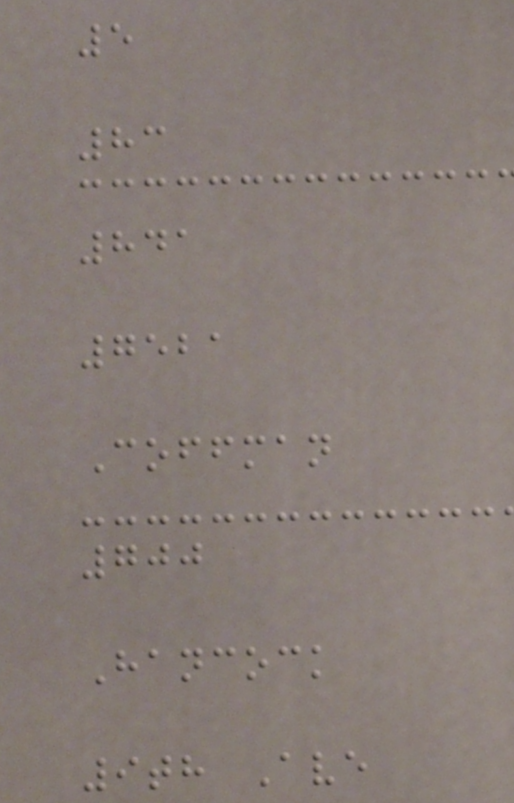5
83
841
7521
Coffman
700
Hancock
9th Ave
